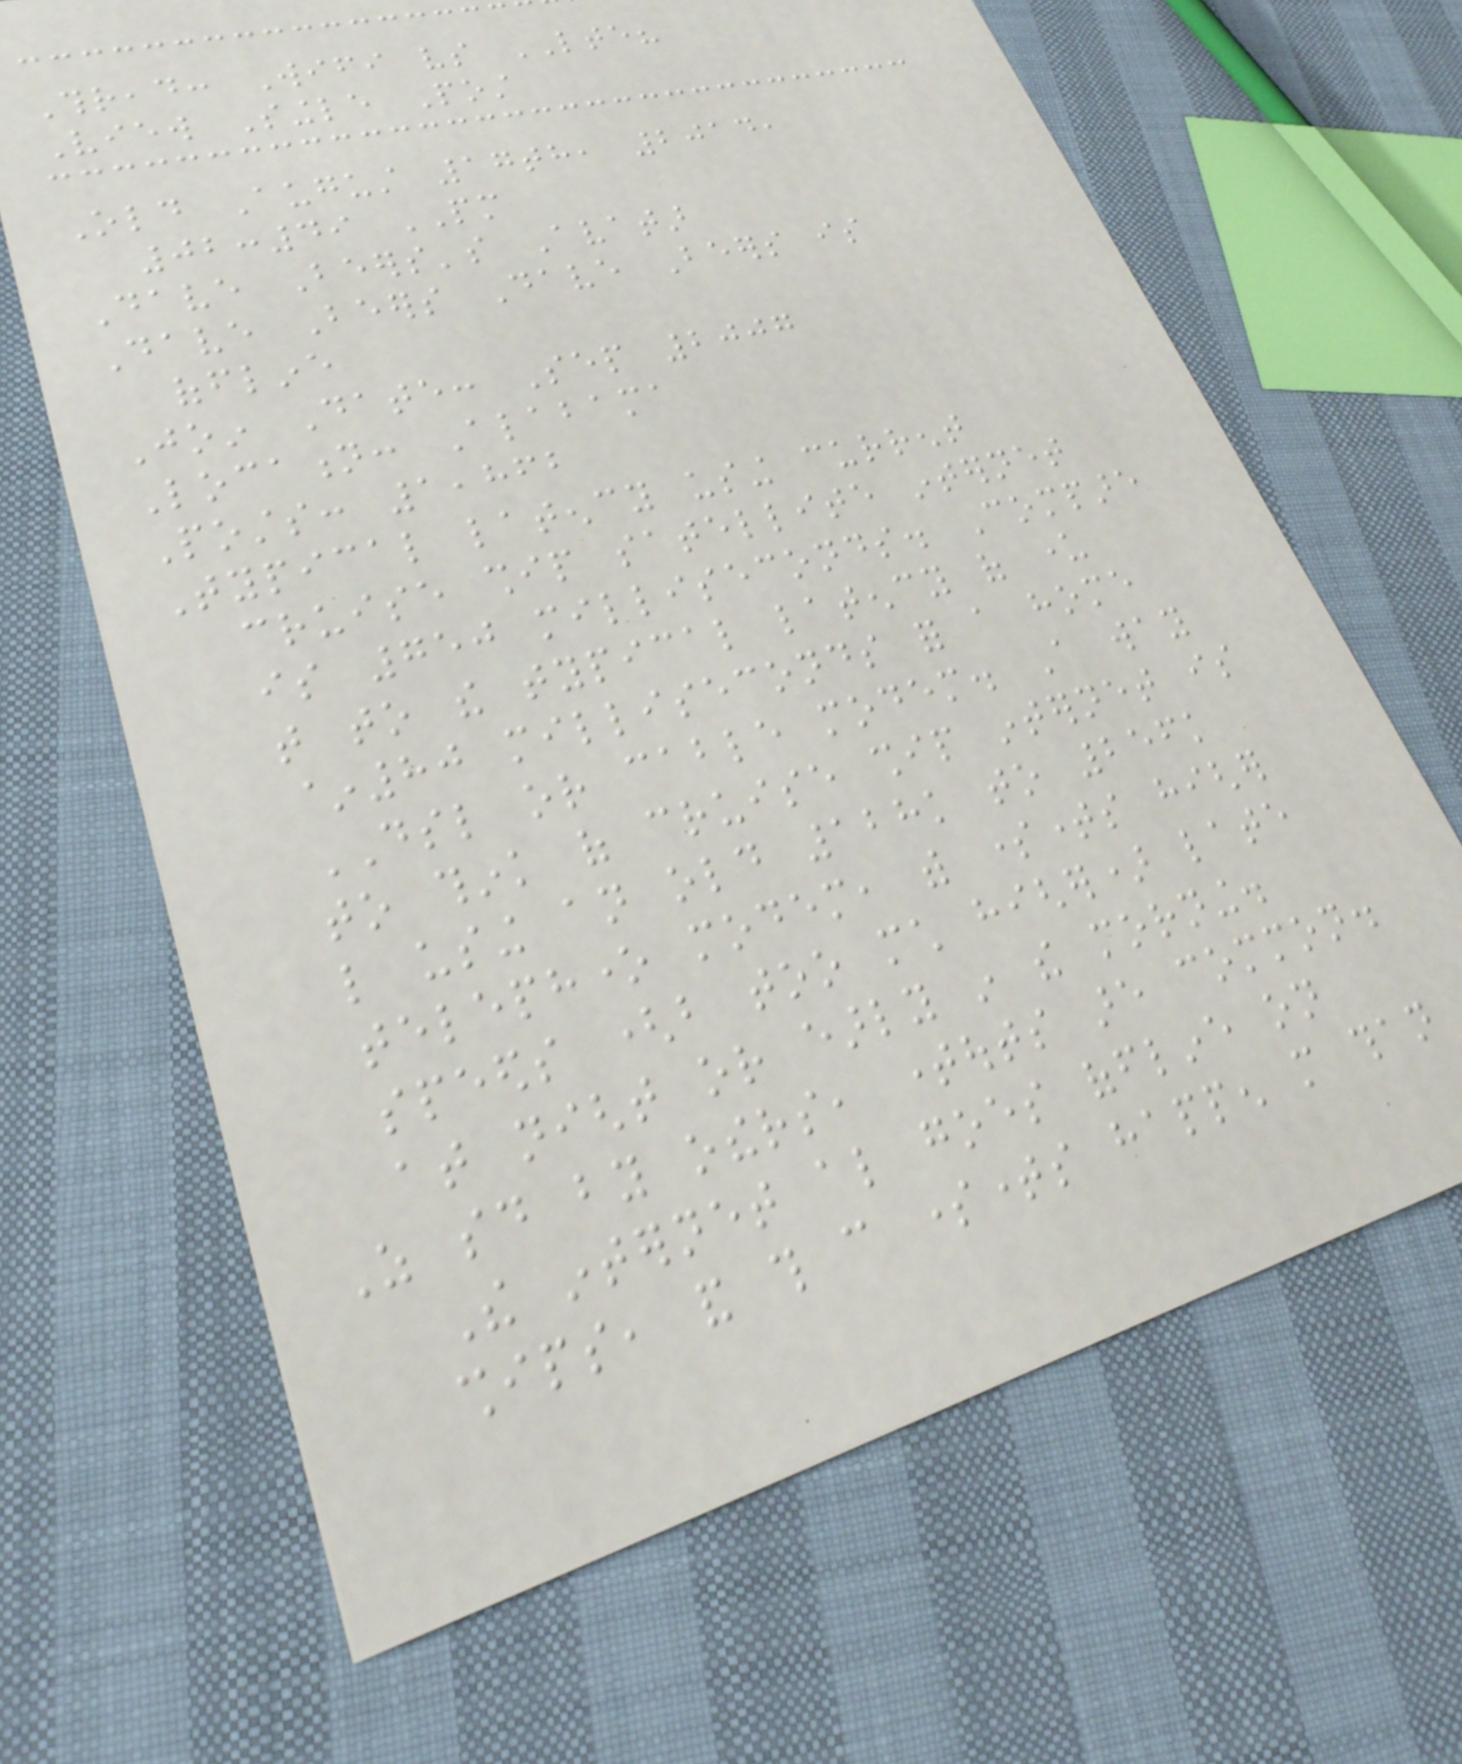Thread: Wifi vs LTE?
View Single Post
Old August 17th, 2014,
02:49 PM
Dave Beers's Avatar
Dave Beers Dave Beers is
offline
Join Date: Sep 2007
Location: Alabama
Posts: 1,862
Typical latency using current
cruise ship satellite internet
is 750 milliseconds. Compare
that to the typical latency of under
~80 milliseconds for a home
DSL or cable modem. A way
to think of cruise ship internet is
like using an old 128k to 256k
telephone modem, with sometimes higher
speeds (but too much higher) late
at night or early in the morning.
As said by others, timeouts are common.
The internet also goes offline on
ships, and this can sometimes happen more than
